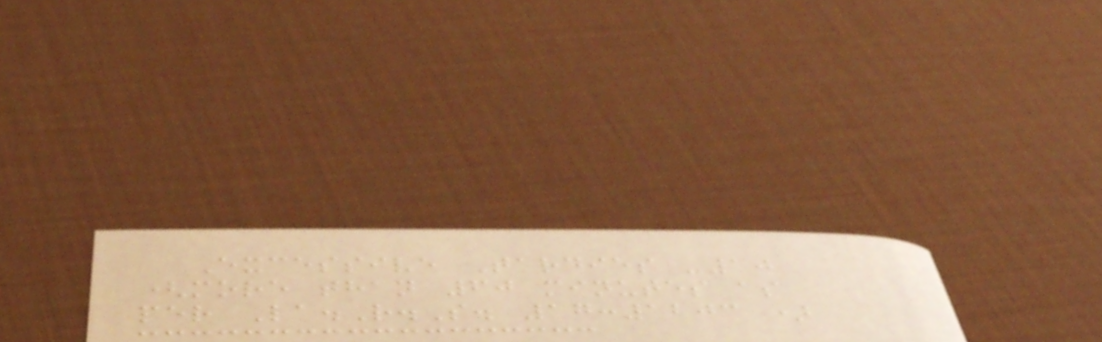Excessive Tardies -10
(more than 60 minutes as
per La.R.S. 17:1203 )
